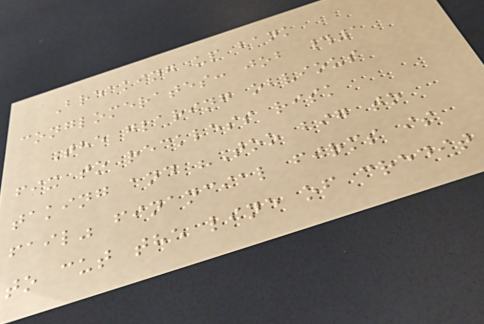Breaking up bank
conglomerates: job #1
The glaring obvious
fix to reckless risk
taking and "Too big to
fail" financial firms is
to cut the line of credit
